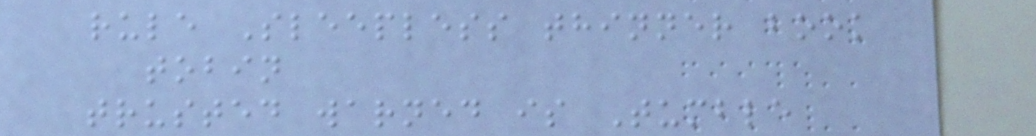rule Sleepless thinner book
tobin
trusted warned is Tumble
